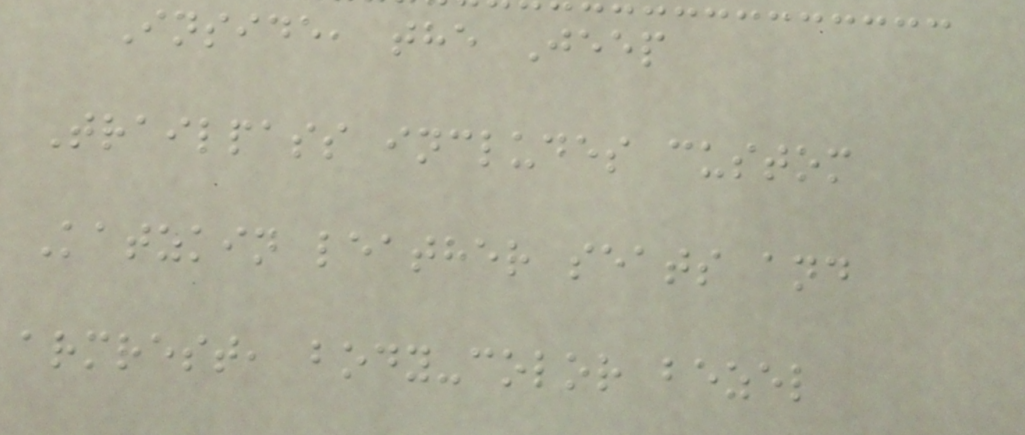Inside, the Jeep
Trailpass includes custom
Katzkin leather seats and
armrest, body-color bezel
